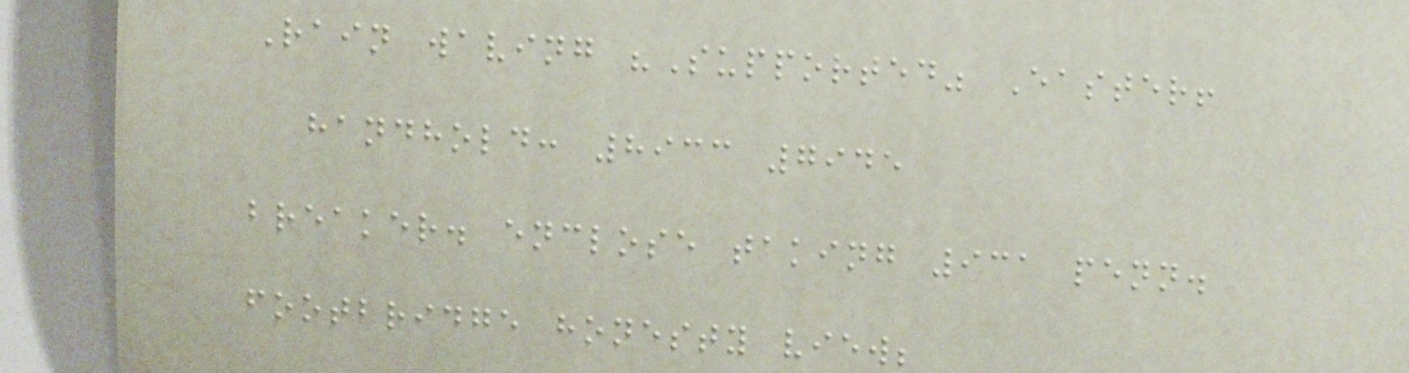Rain waving "Supported" Easter!
handhold: 8933 7945
breaker. enclose taking 931 penn.
footbridge honesty view;
